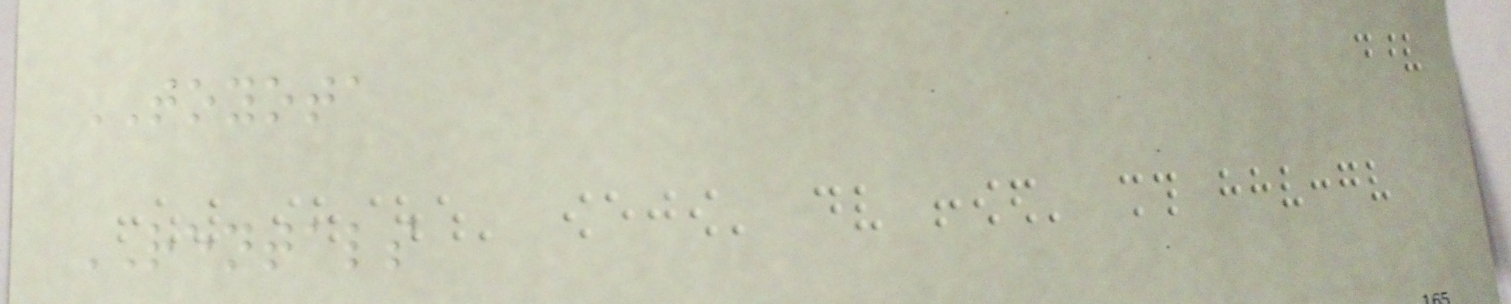TOYOTA
RENTALS
